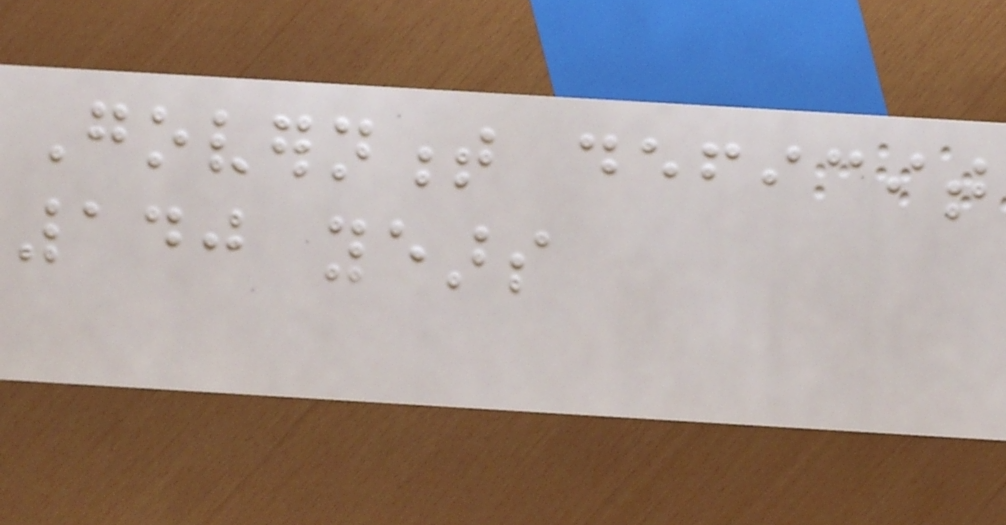Government deficit
140 years
